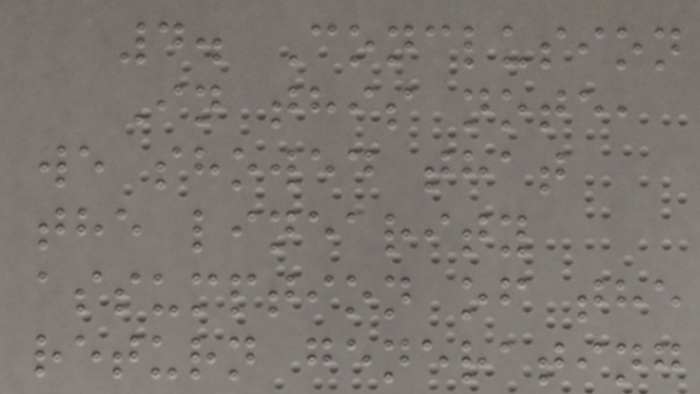4. Conclusion
In this note,
we showed that
the linearity
assumption of the
return generating
